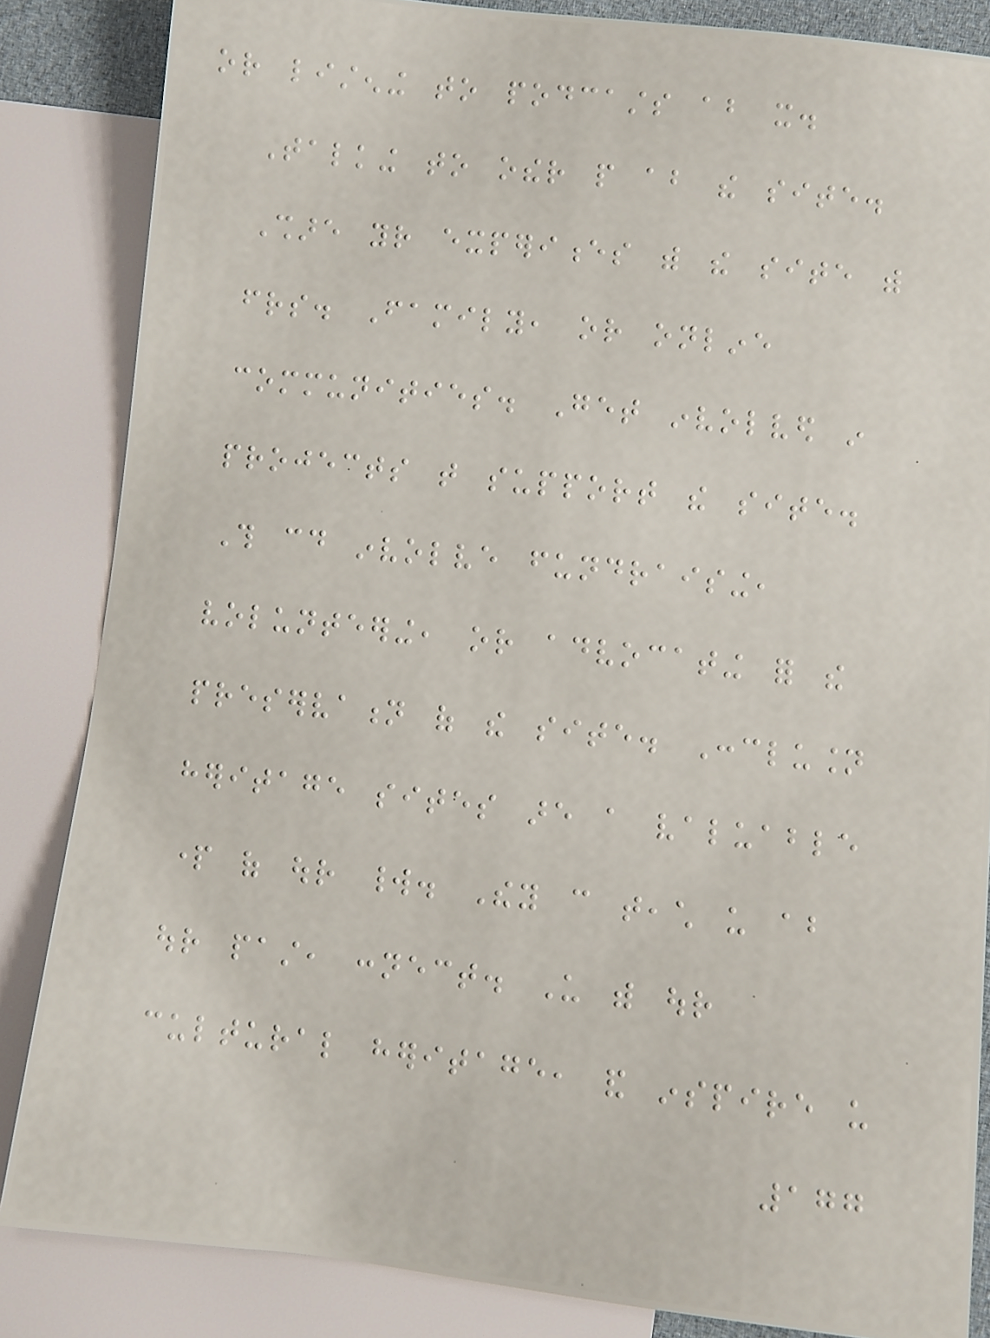or listening to podcasts about it.
Talking to other people about the site.
Share your experiences with the site with
friends. Family, or online
communities. Get involved in
projects that support the site.
This could involve fundraising,
volunteering, or advocating for the
preservation of the site. Conclusion
heritage sites are a valuable
part of our world. They can teach us about
our past, connect. Us with our
cultural heritage, and inspire us
177
